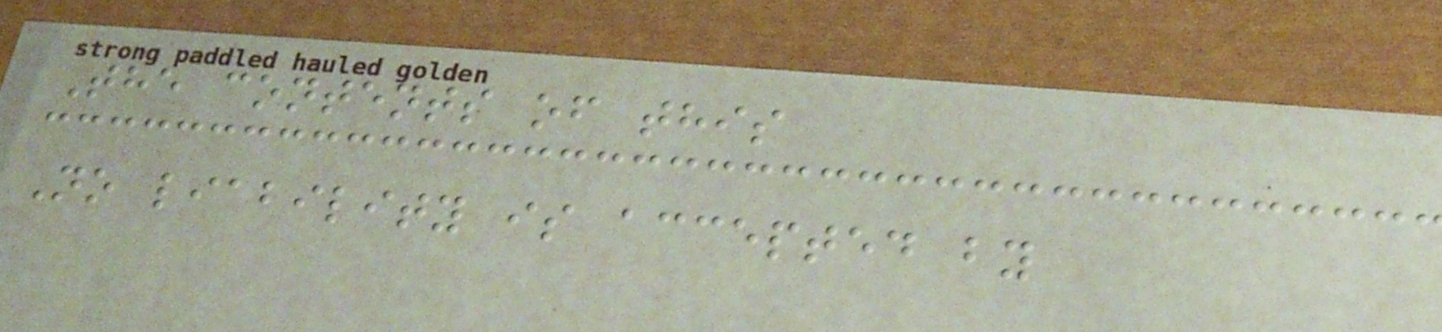The contents of this
No liability is accepted by
